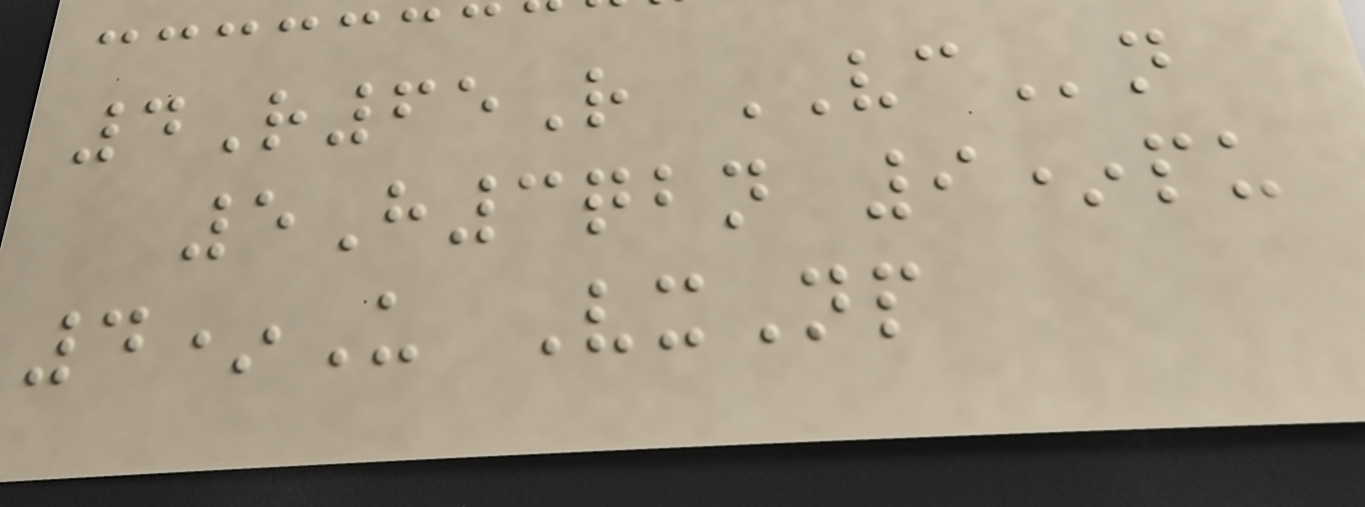4R65R VCn
5H3qbn 9*pu
4*U VxNp
